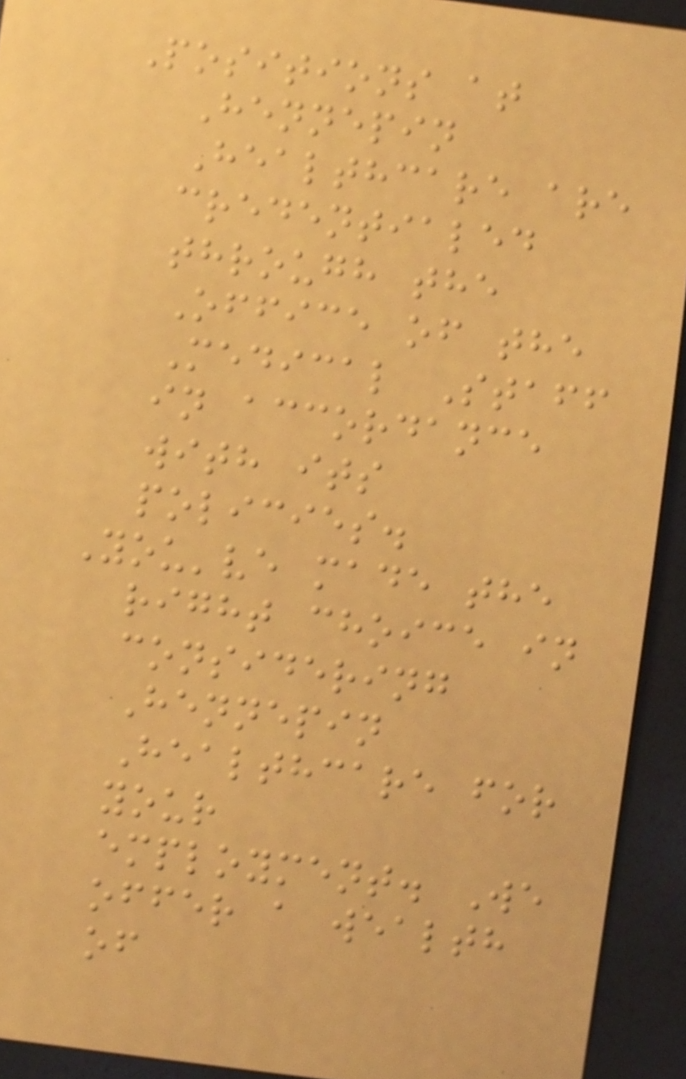Positions at
Hennepin
Healthcare are
credentialed
through the
Office of the
Medical Staff
in accordance
with its
policies.
You've made the
right choice in
considering
Hennepin
Healthcare for
your
employment. We
offer a wealth
of
